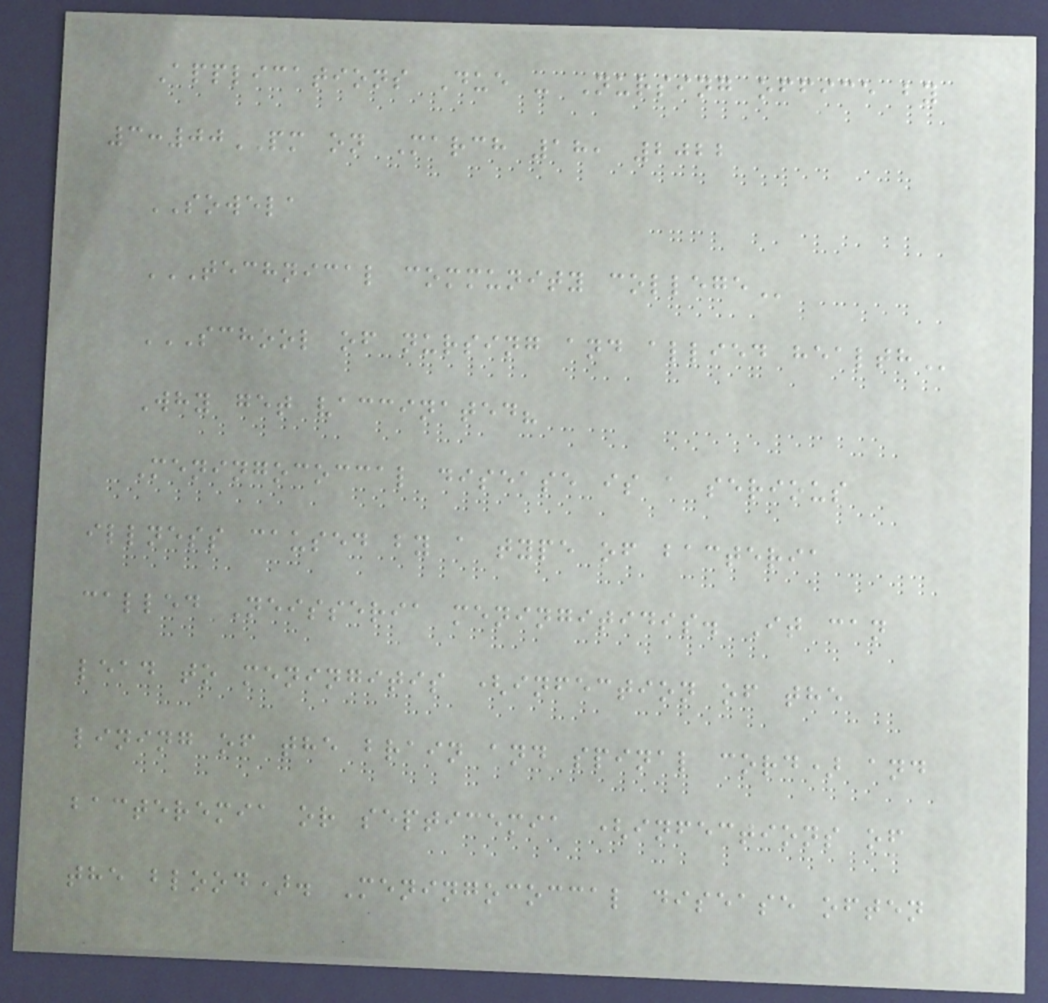Applications Due - Nursing office by
3:00PM on March 18, 2022
SOWELA
TECHNICAL COMMUNITY COLLEGE
SCHOOL OF NURSING AND ALLIED HEALTH
Why get vaccinated?
Meningococcal disease is a serious
illness caused by a type of bacteria
called Neisseria meningitidis. It can
lead to meningitis (infection of the
lining of the brain and spinal cord) and
bacteremia or septicemia (infections of
the blood). Meningococcal disease often
